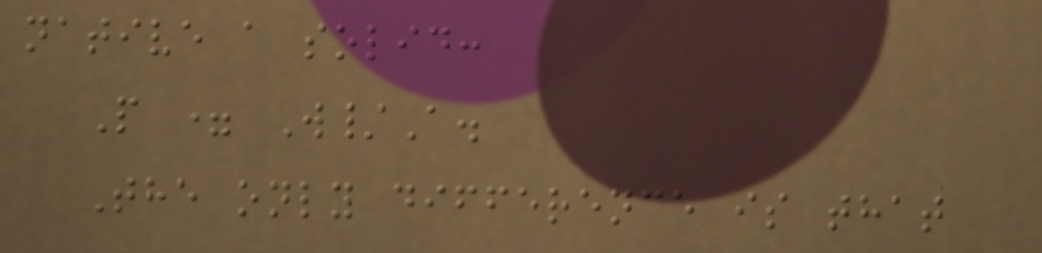native a solid:
P = W/A.
The only difference is that
